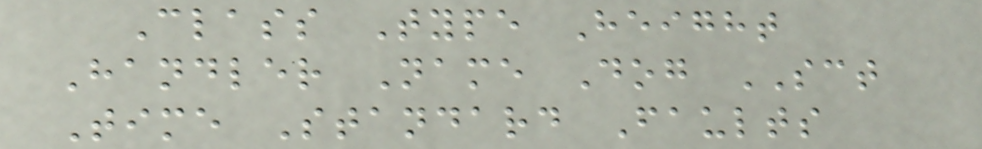Class Type Height
Handler Name Dog SCT
Time Standard Faults
